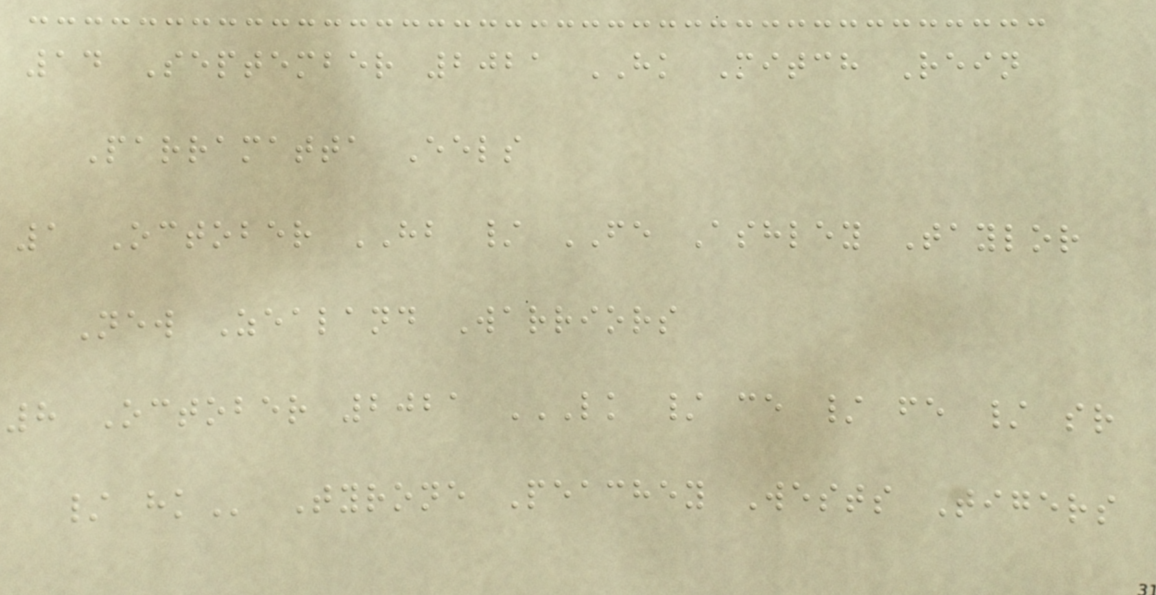14 September 2021 HK Mitch Rein
Parramatta Eels
1 October HB / FE Ashley Taylor
New Zealand Warriors
8 October 2021 LK / CE / FE / SR
/ HK Tyrone Peachey Wests Tigers
